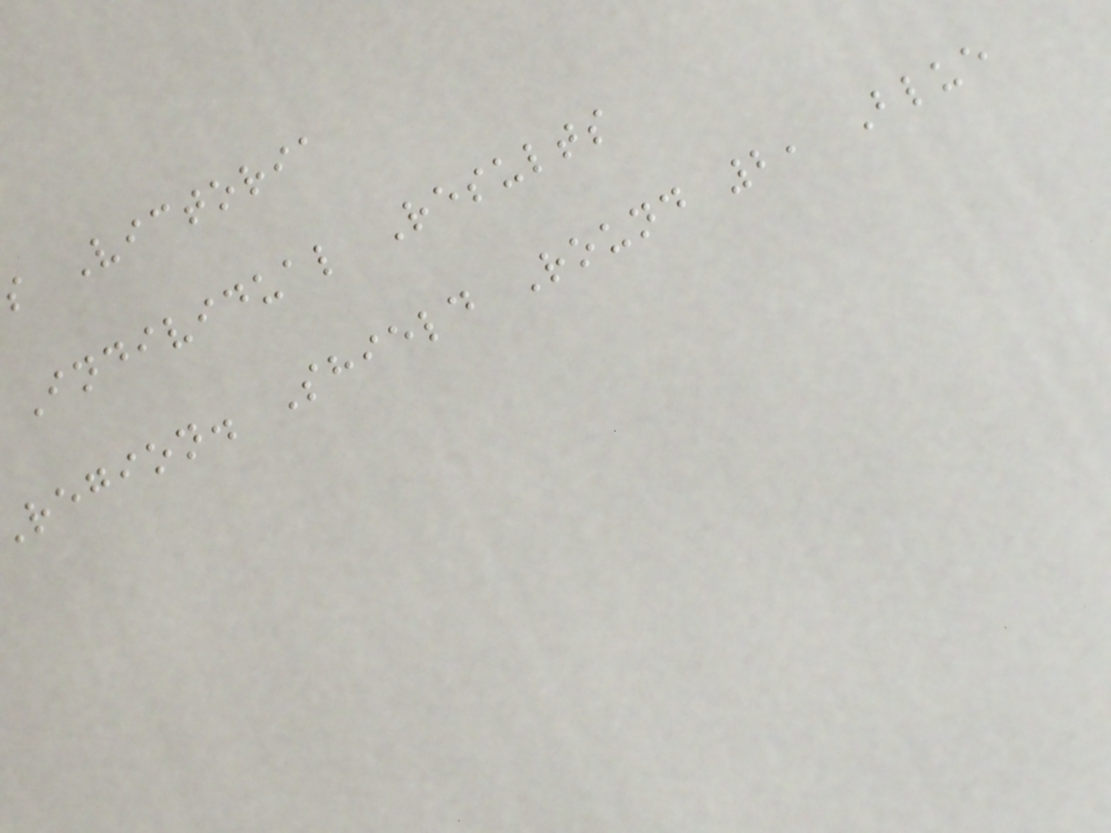Victoria
Individual Results
region. Shield Round 2, Blue
